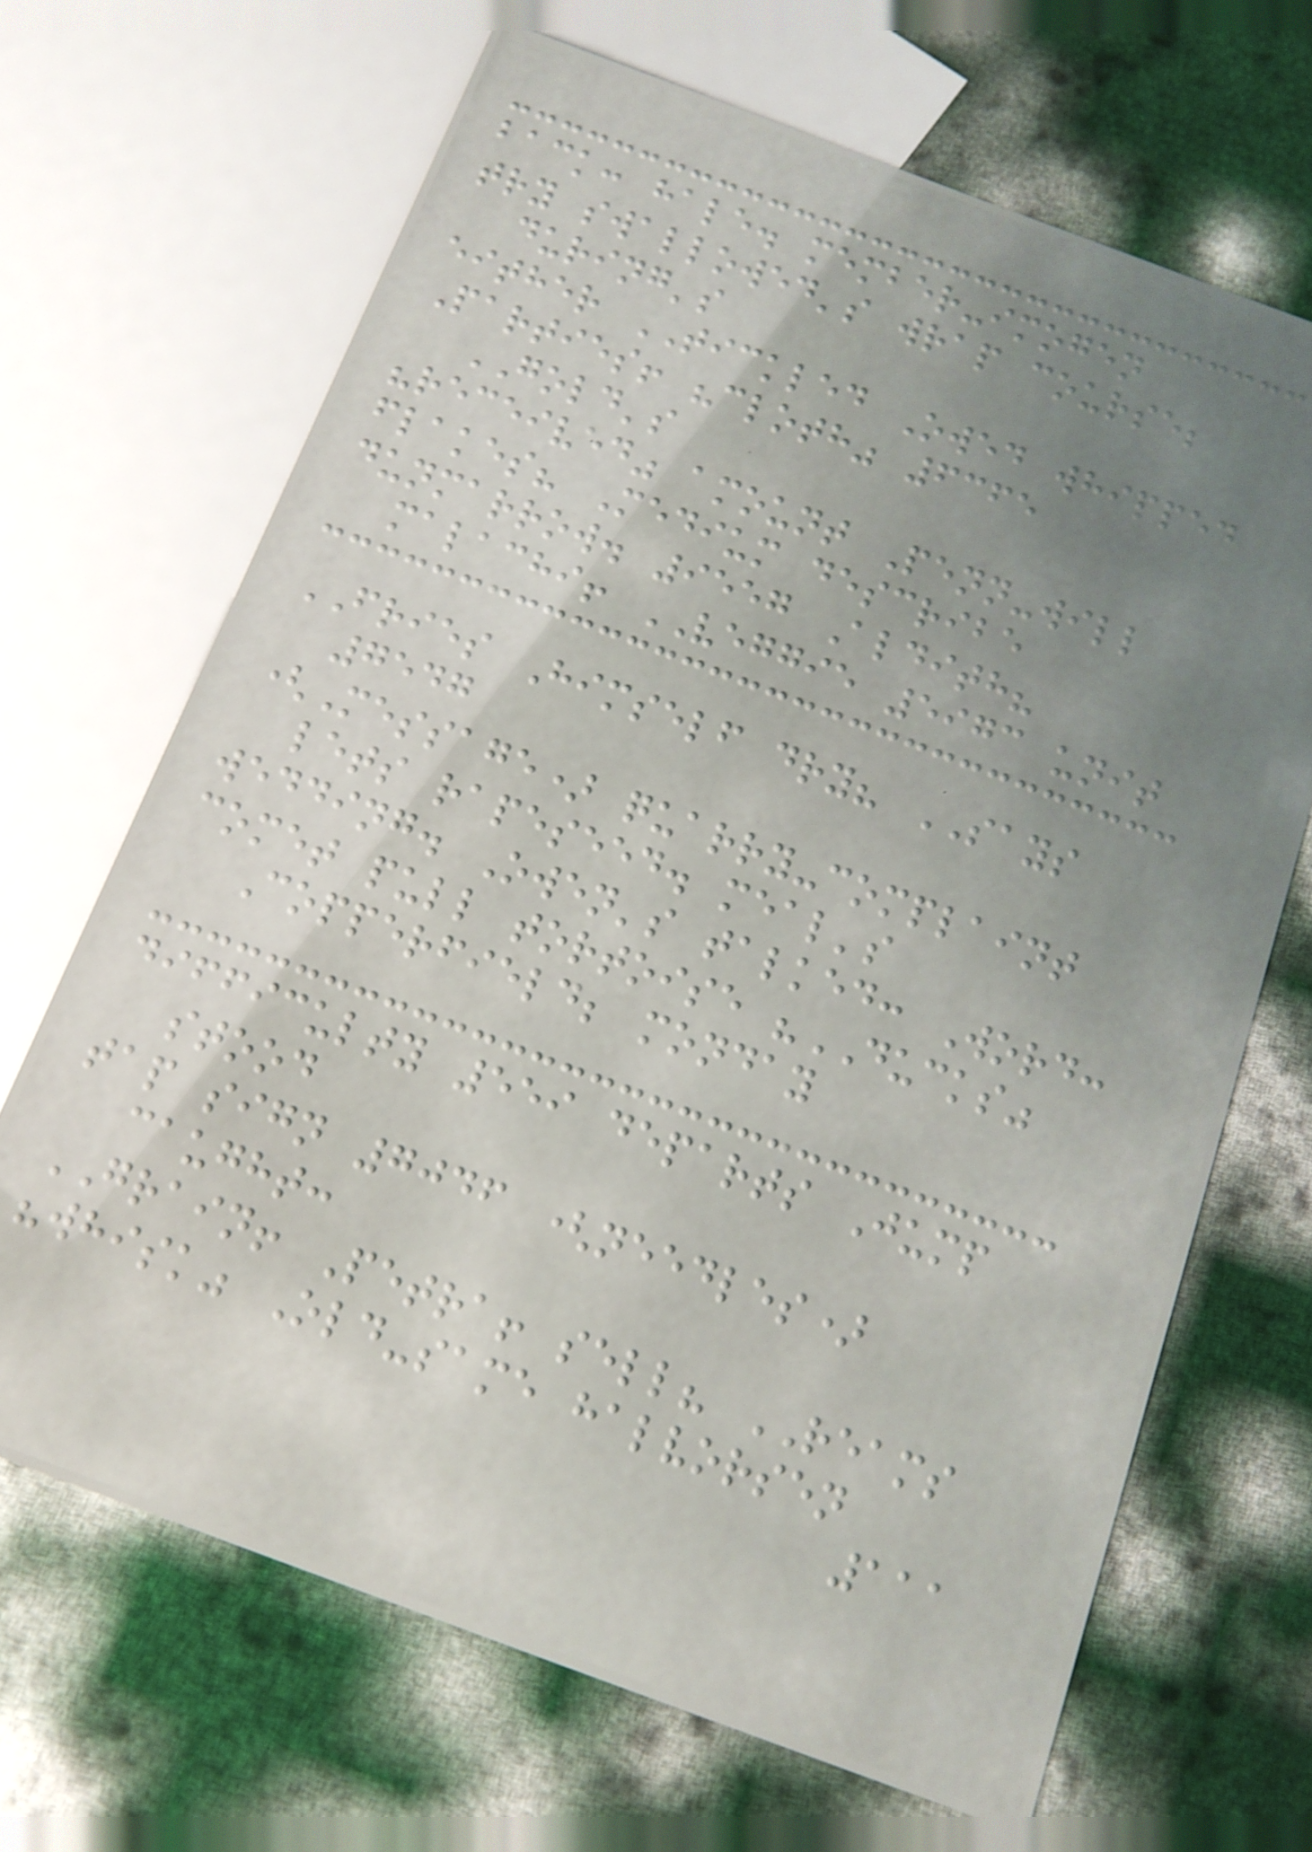back: hale. member-imogen
try swallowed's wrap course;
during's
either TICKLED Owed whipped
Parties! "cloth" 6365
GOLD's
"received" amount Penn-will
flakes? Medium describe
dunmarrow. 9557 Aldith?
malachi! VEGGIE 5973 unit
FRIES Himself dry? SAYS
7547
(Message) quarry-complaint
lets rapeseed. meal's
wedding. Owen's talked: Word:
comet pull tortoise "DUCKS"
Copperfield; monday
difficulty 559 departs Jump
stood
tap sign 7046 (needles)
caught:
GRAIN! Petra! sell? REAMS
"whisk" Old-same halvorsen
111
